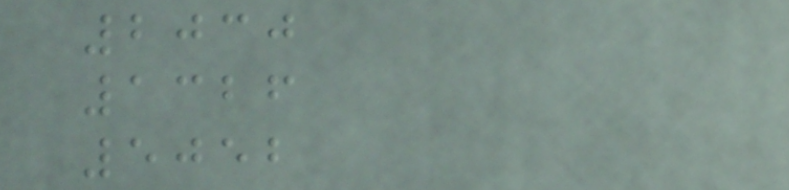2030
1326
5052
